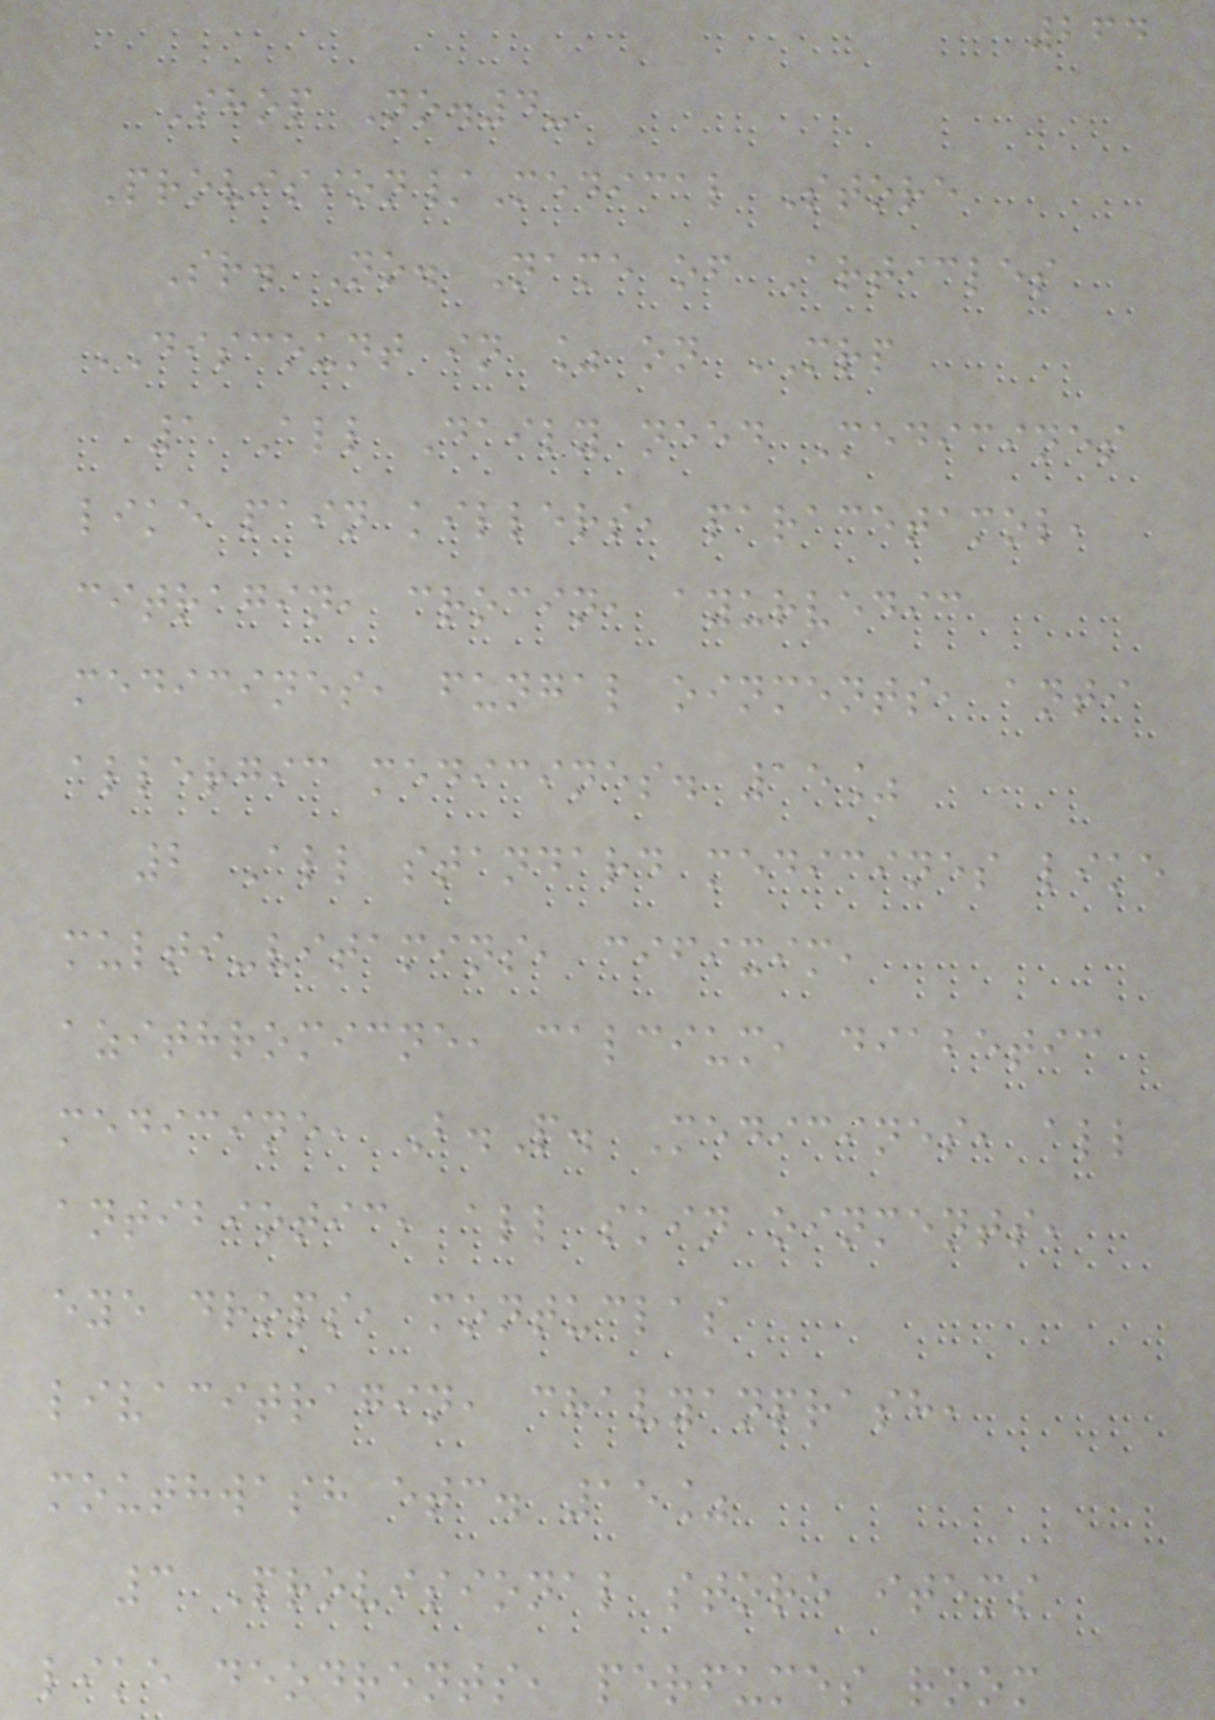264
Shop No.4-
Provision/Medical Store
Sr. No. Name of Articles
DISCOUNT in % on MRP
1 All Daily need Medicines
like pain killers, paracetamol,
citragin, crocin, ayurvedic
medicines, fungal oinments, anti
allergic medicines. 15%
2 All standard medicines like
multi-vitamins, cifixim,
azithromicne, calcium, diabetic
medicine, B.P. Medicines, all
antibiotic, all skin oinments,
eye drops, montuclas
livacitragin, chavyanprash,
mouthwash etc. 15%
3 Provisional store items
like deodrents, perfumes room
